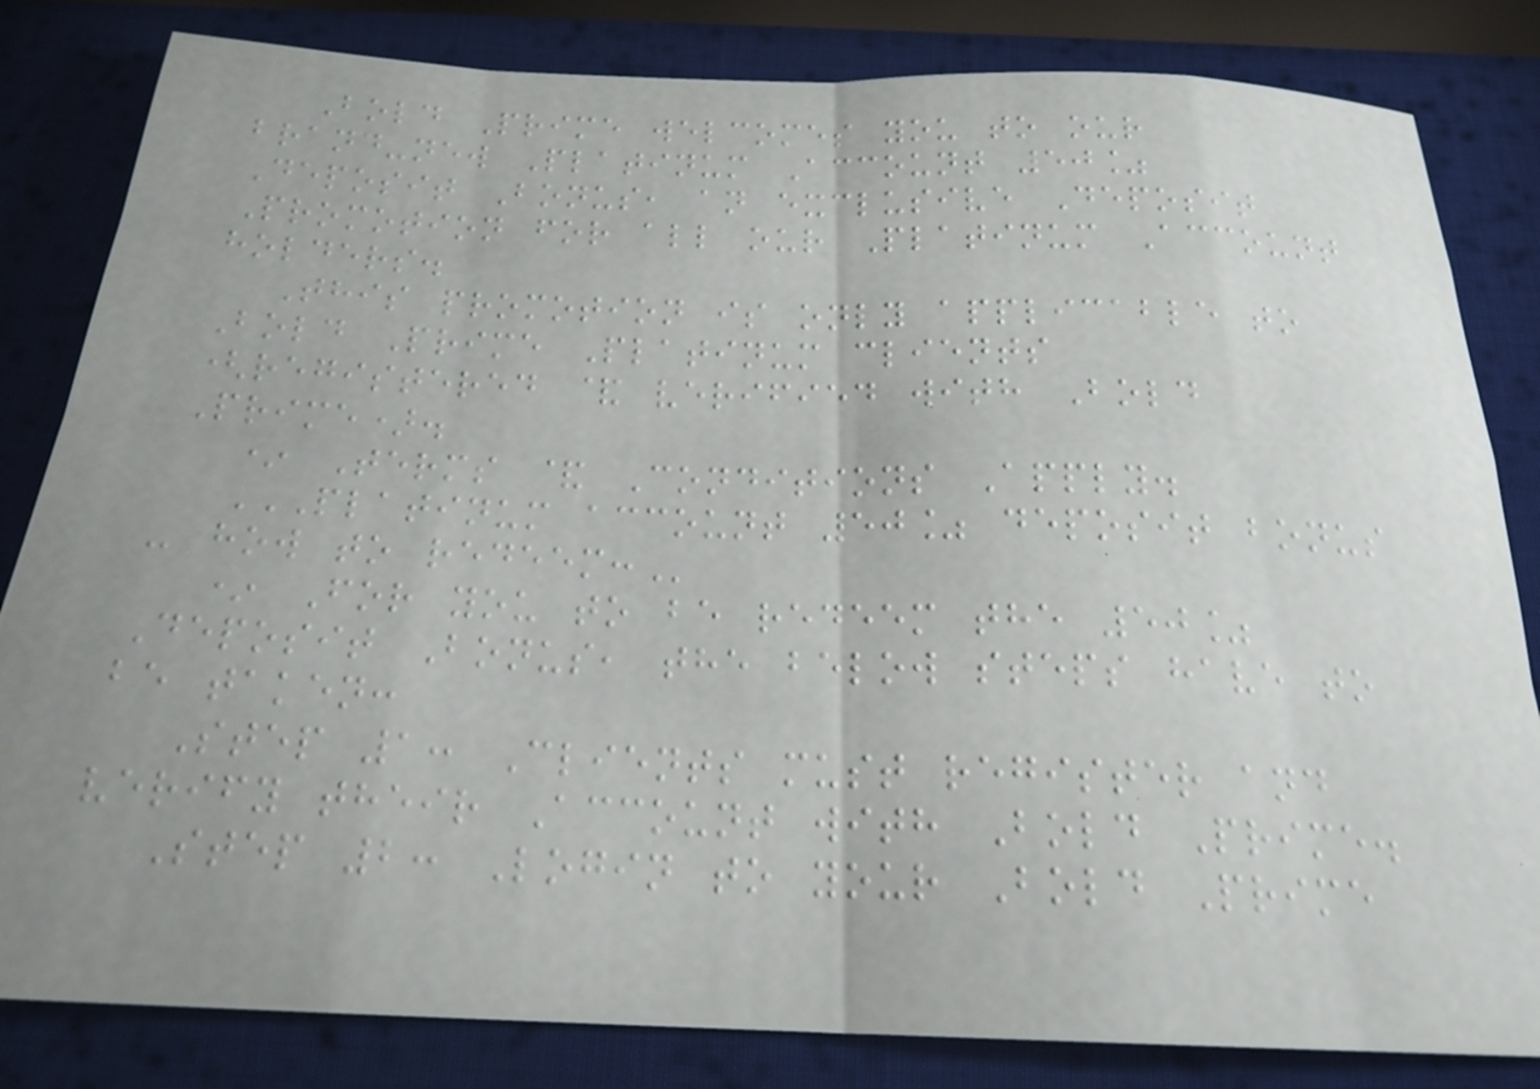Bold Prime welcomes you to our
brand-new Platinum Account 50%
Deposit Bonus, an exclusive Deposit
Promotion for all our Platinum Account
holders.
This promotion is only applicable to
Bold Prime Platinum clients
(registered & verified with Bold
Prime).
* Terms & Conditions Apply.
PLATINUM ACCOUNT 50% DEPOSIT BONUS
- HOW TO REDEEM:
* For you to be redeem the 50%
Deposit Bonus, the below steps have to
be taken:
Step 1: Clients must register and
verify their Account with Bold Prime.
Step 2: Login to your Bold Prime
